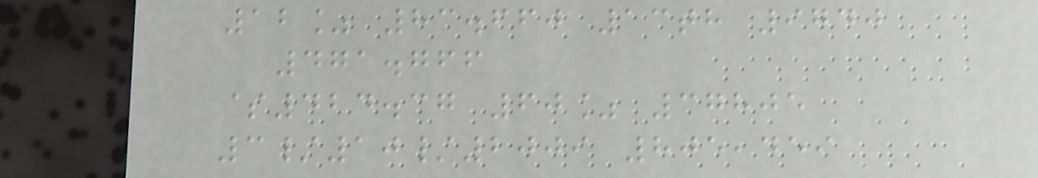12% 83.660 13th 9740
471.766
$424.37 60% 37805
3/10/2009 805,459
